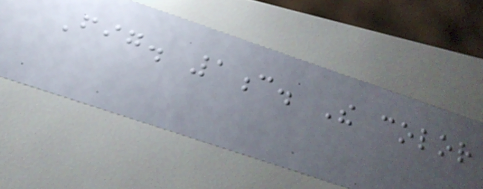Fig. 1c. The color
